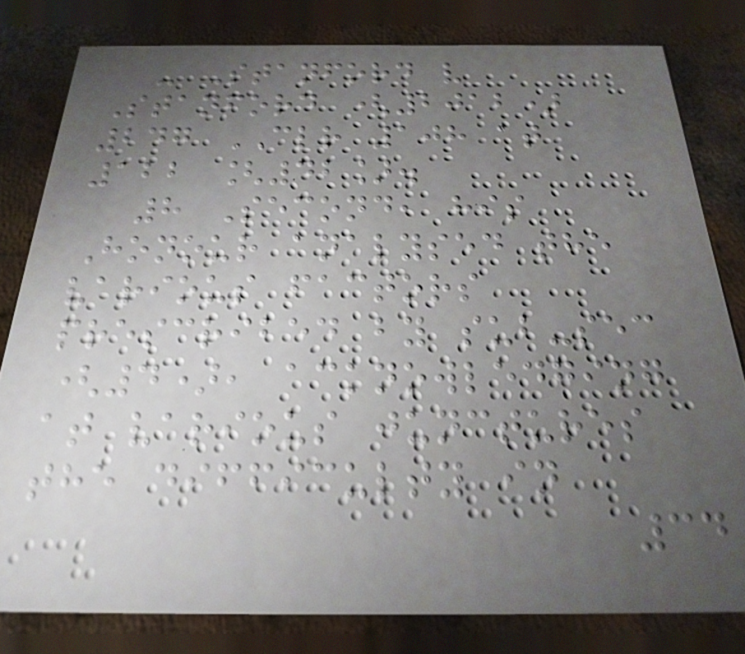- Stanford v
Stanford (2012)
247 CLR 108 at
122 [42].
8 Second, his
Honour analysed the
various factors
prescribed by sub-sec
(4), acknowledging
at various junctures
the difficulty in
34
